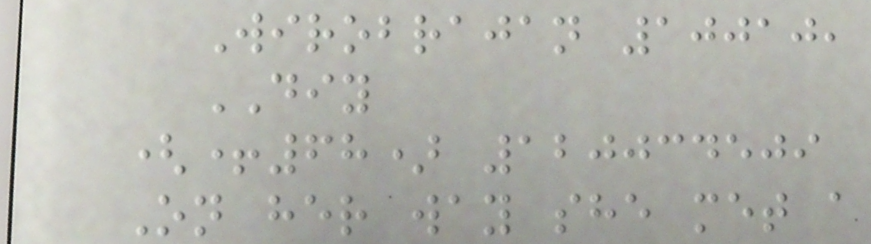Wirobrajan 10010,
DIY
(+68) 120034509
On her way she met a
